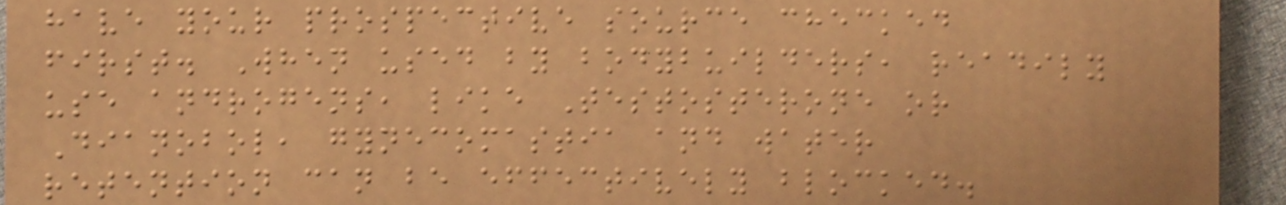have your prospective source checked
first. When used by bodybuilders, readily
use androgens, like Testosterone or
Dianobol, gynecomastia and water
retention can be effectively blocked.
